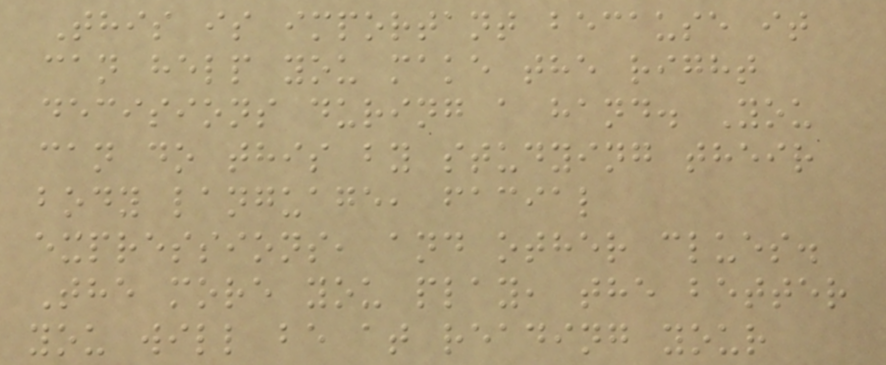This is important because it
can help you make the right
decisions during a hand. You
can do this by studying their
body language, facial
expressions, and other clues.
The more you play, the better
you will be at reading your
